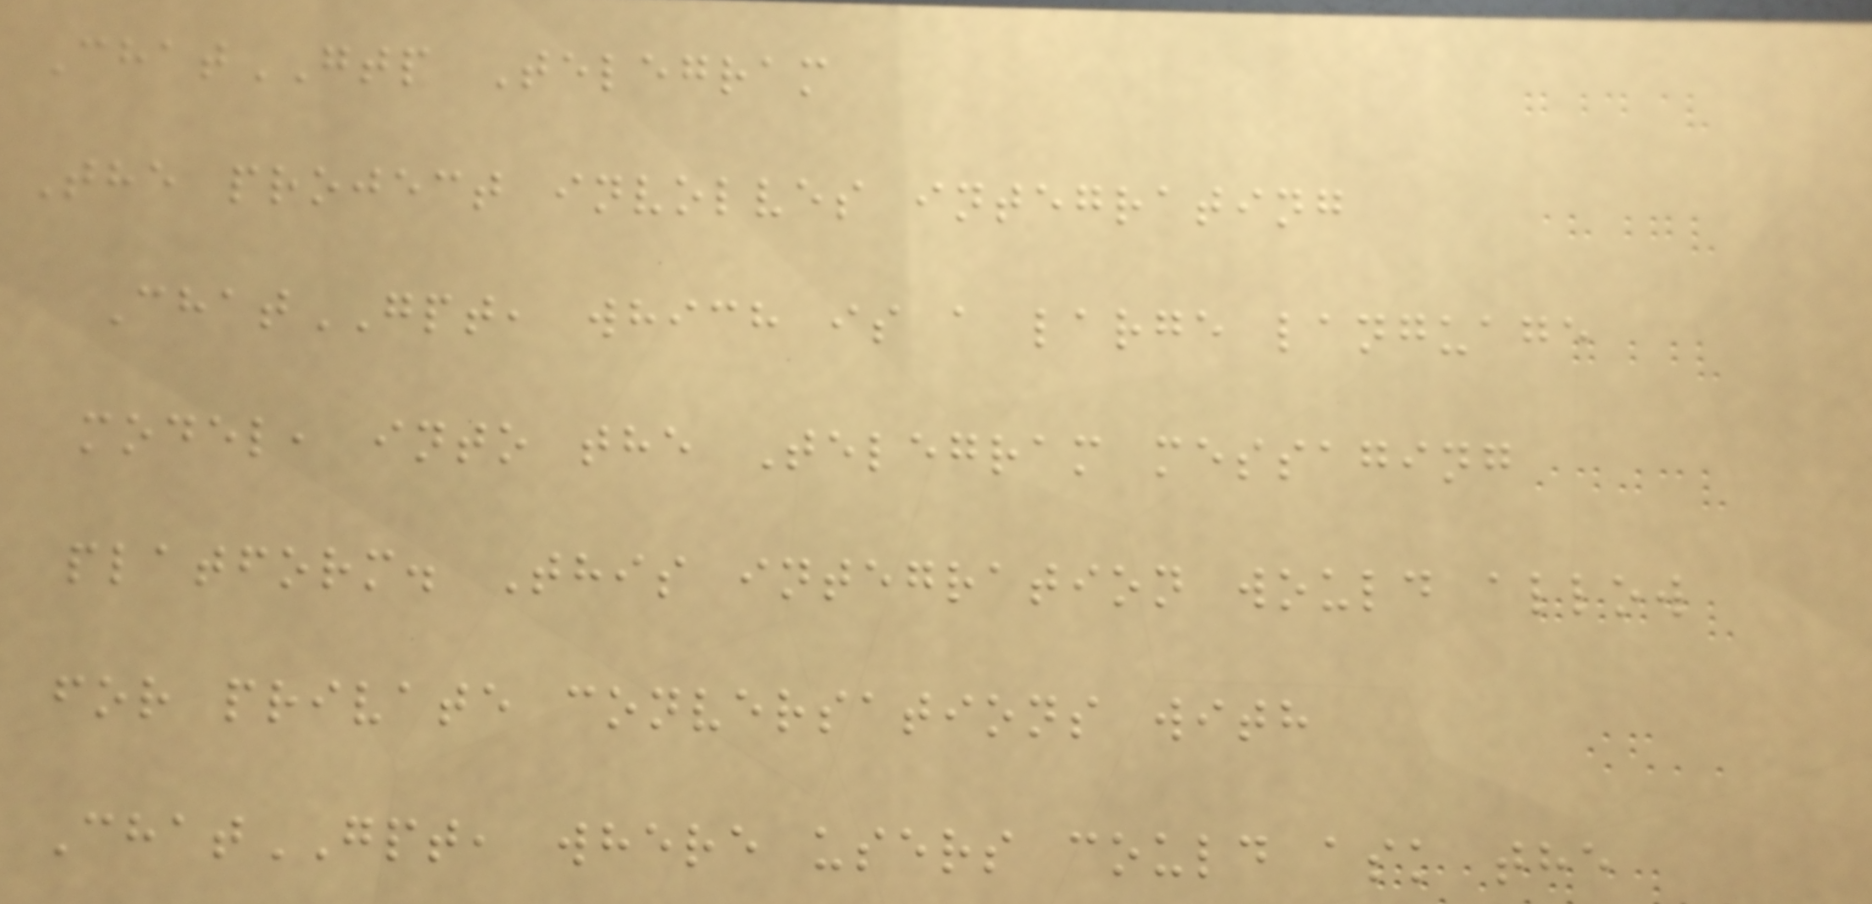ChatGTP Telegram
The project involves integrating
ChatGPT, which is a large language
model, into the Telegram messaging
platform. This integration would allow
for private conversations with
ChatGPT, where users could ask the
